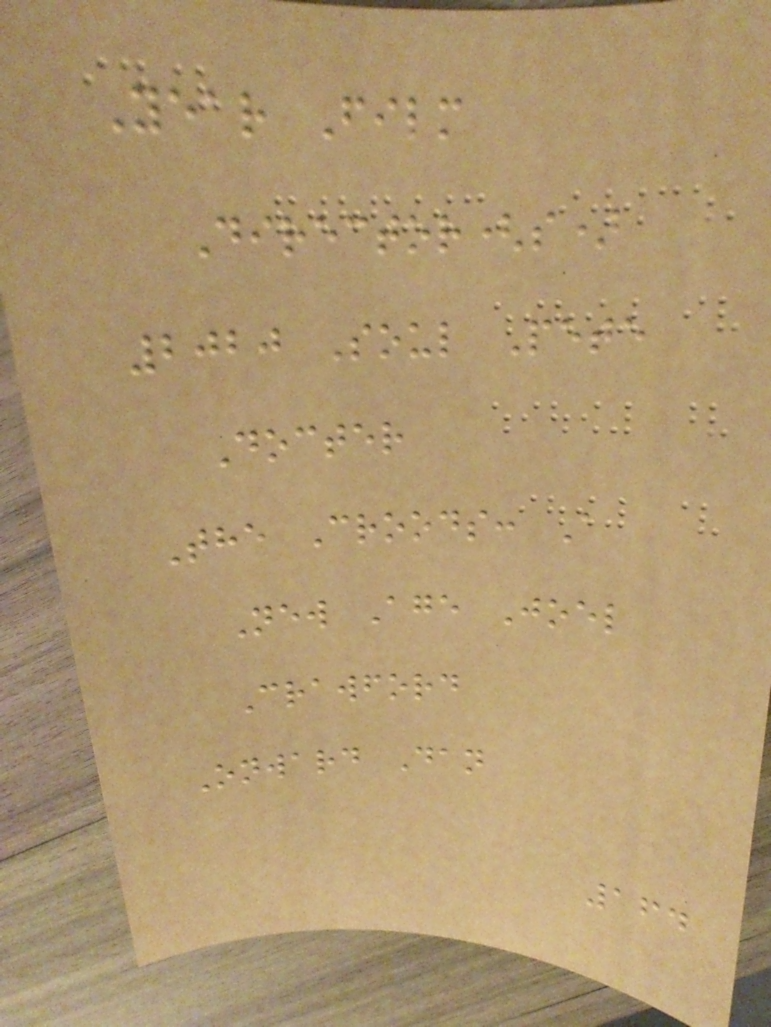Year Film
Director(s)
2020 Soul Pete
Docter
The Croods: A
New Age Joel
Crawford
Onward Dan
164
